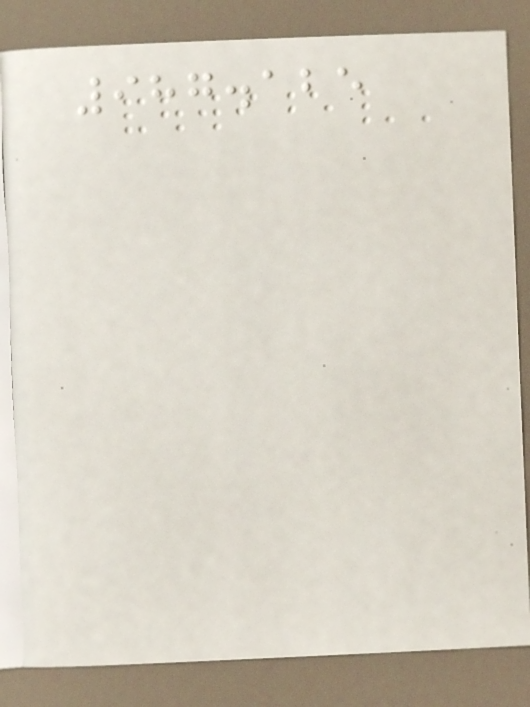987.125
